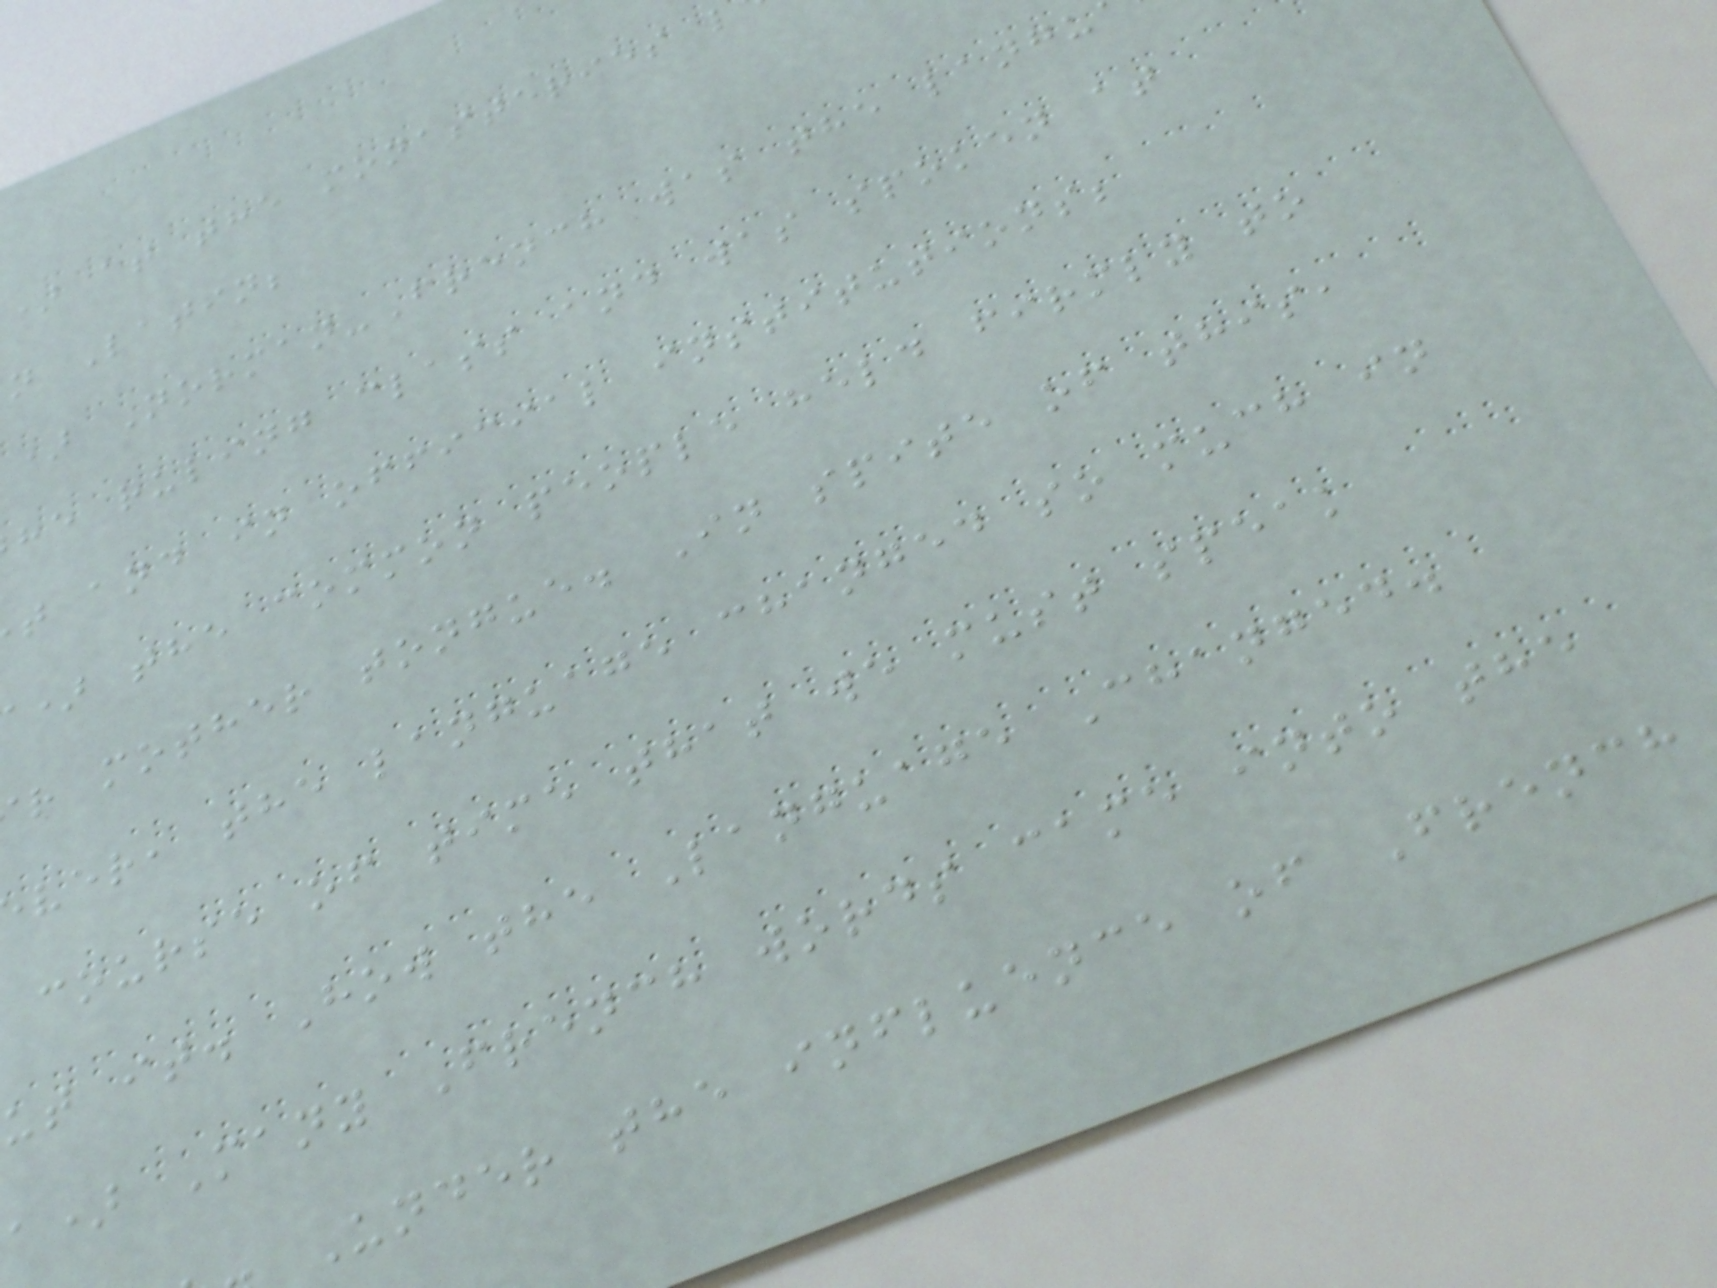) at the monasteries l
n Latin;
) Norman-French was the langu
he ruling class and was spoken at
t and in official institutions;
) the common people held firmly to
r mother tongue. In spite of this,
ver, the language changed so much in
course of time that we must speak
ut it. How the Language Changed.
a) Many French words came into the
Under the influence of French
